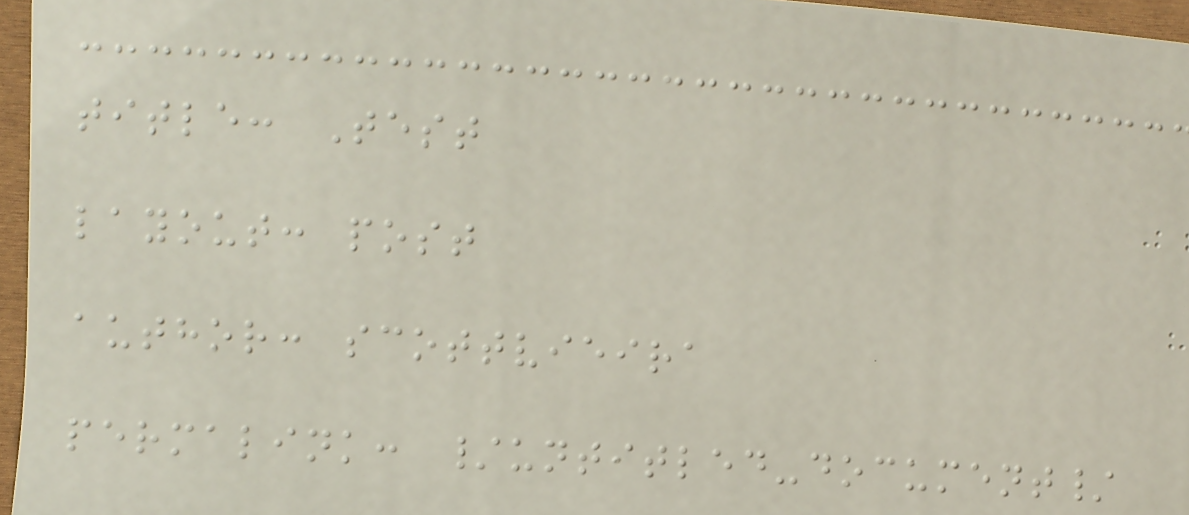title: Test
layout: post
author: scottvieira
permalink: /untitled-document/
